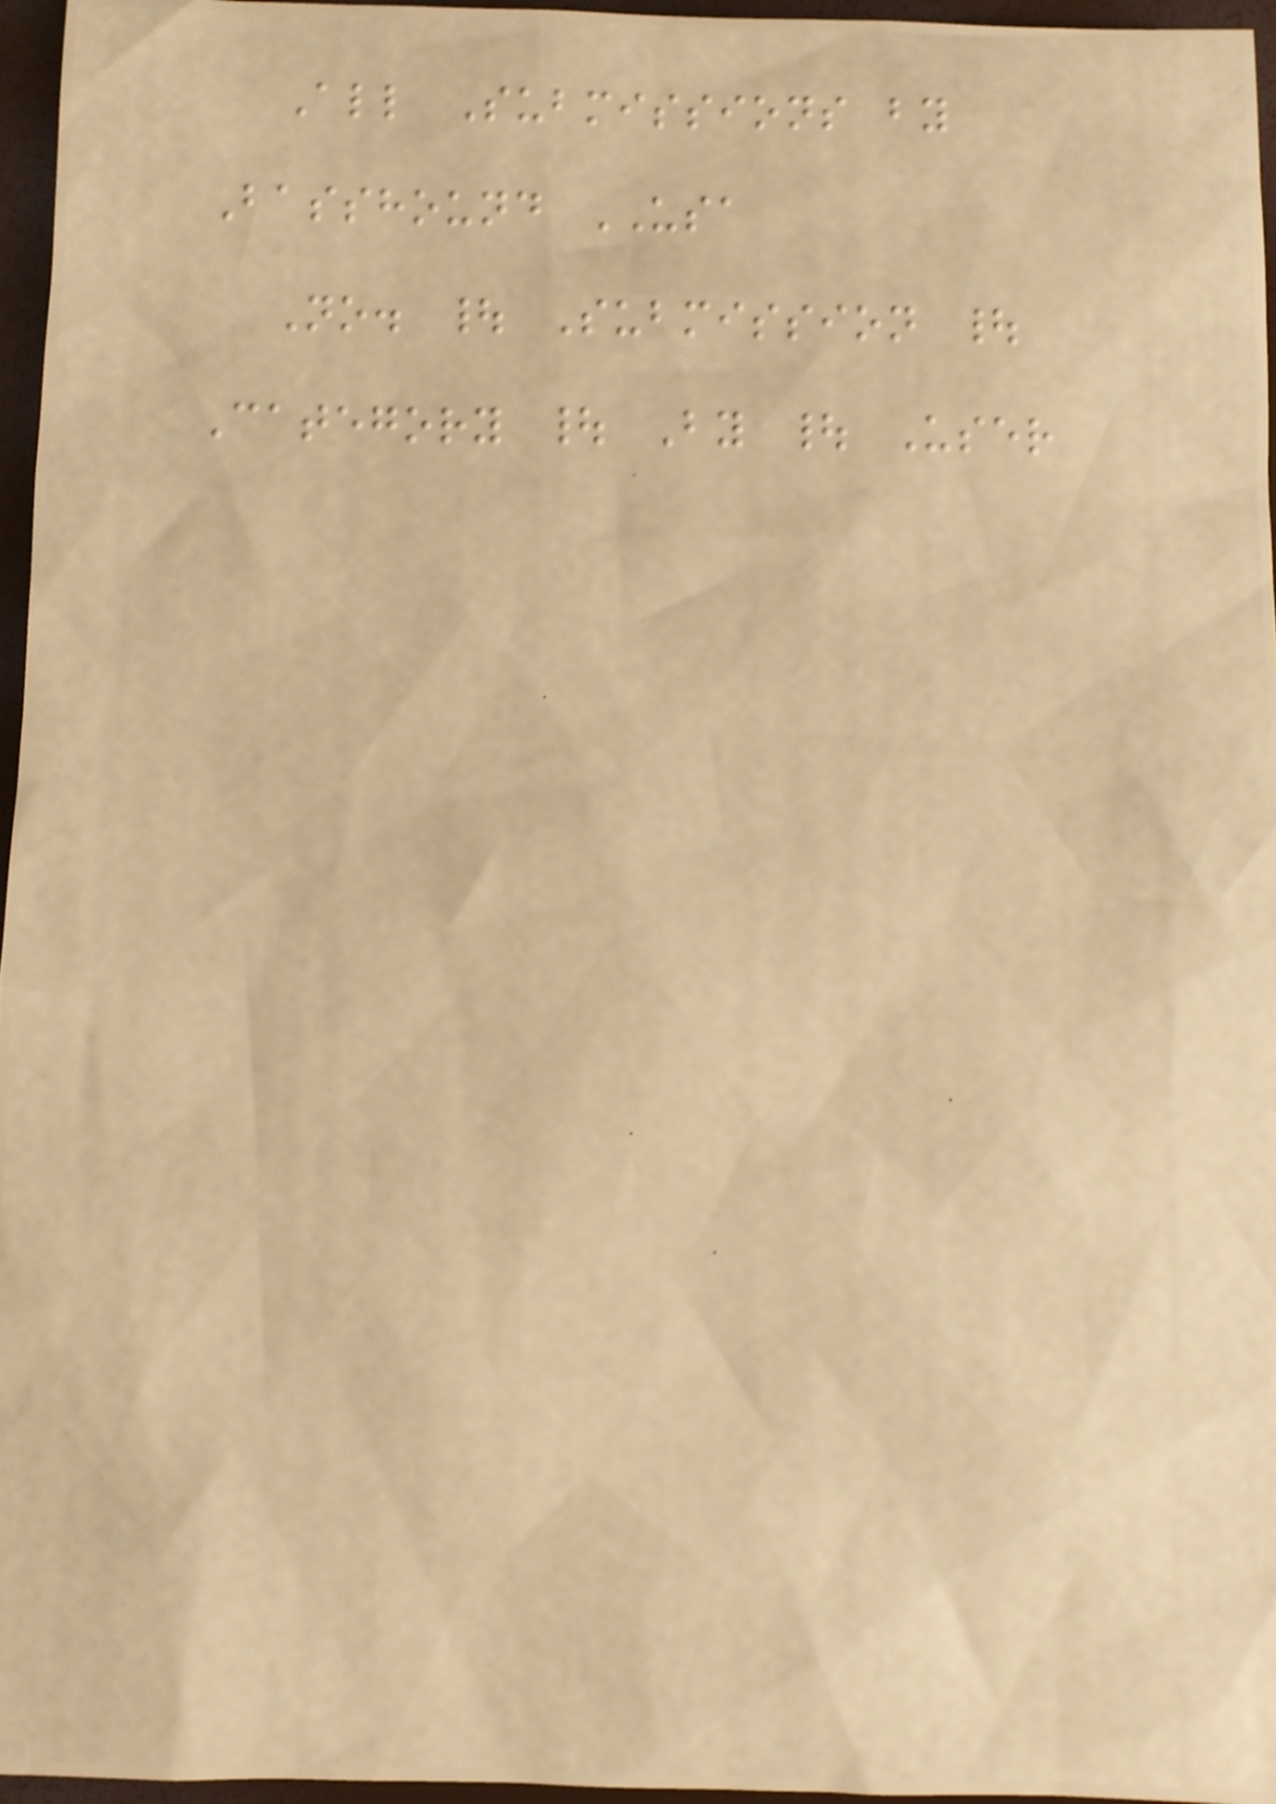All Submissions by
Basshound USA
No. | Submission |
Category | By | User
